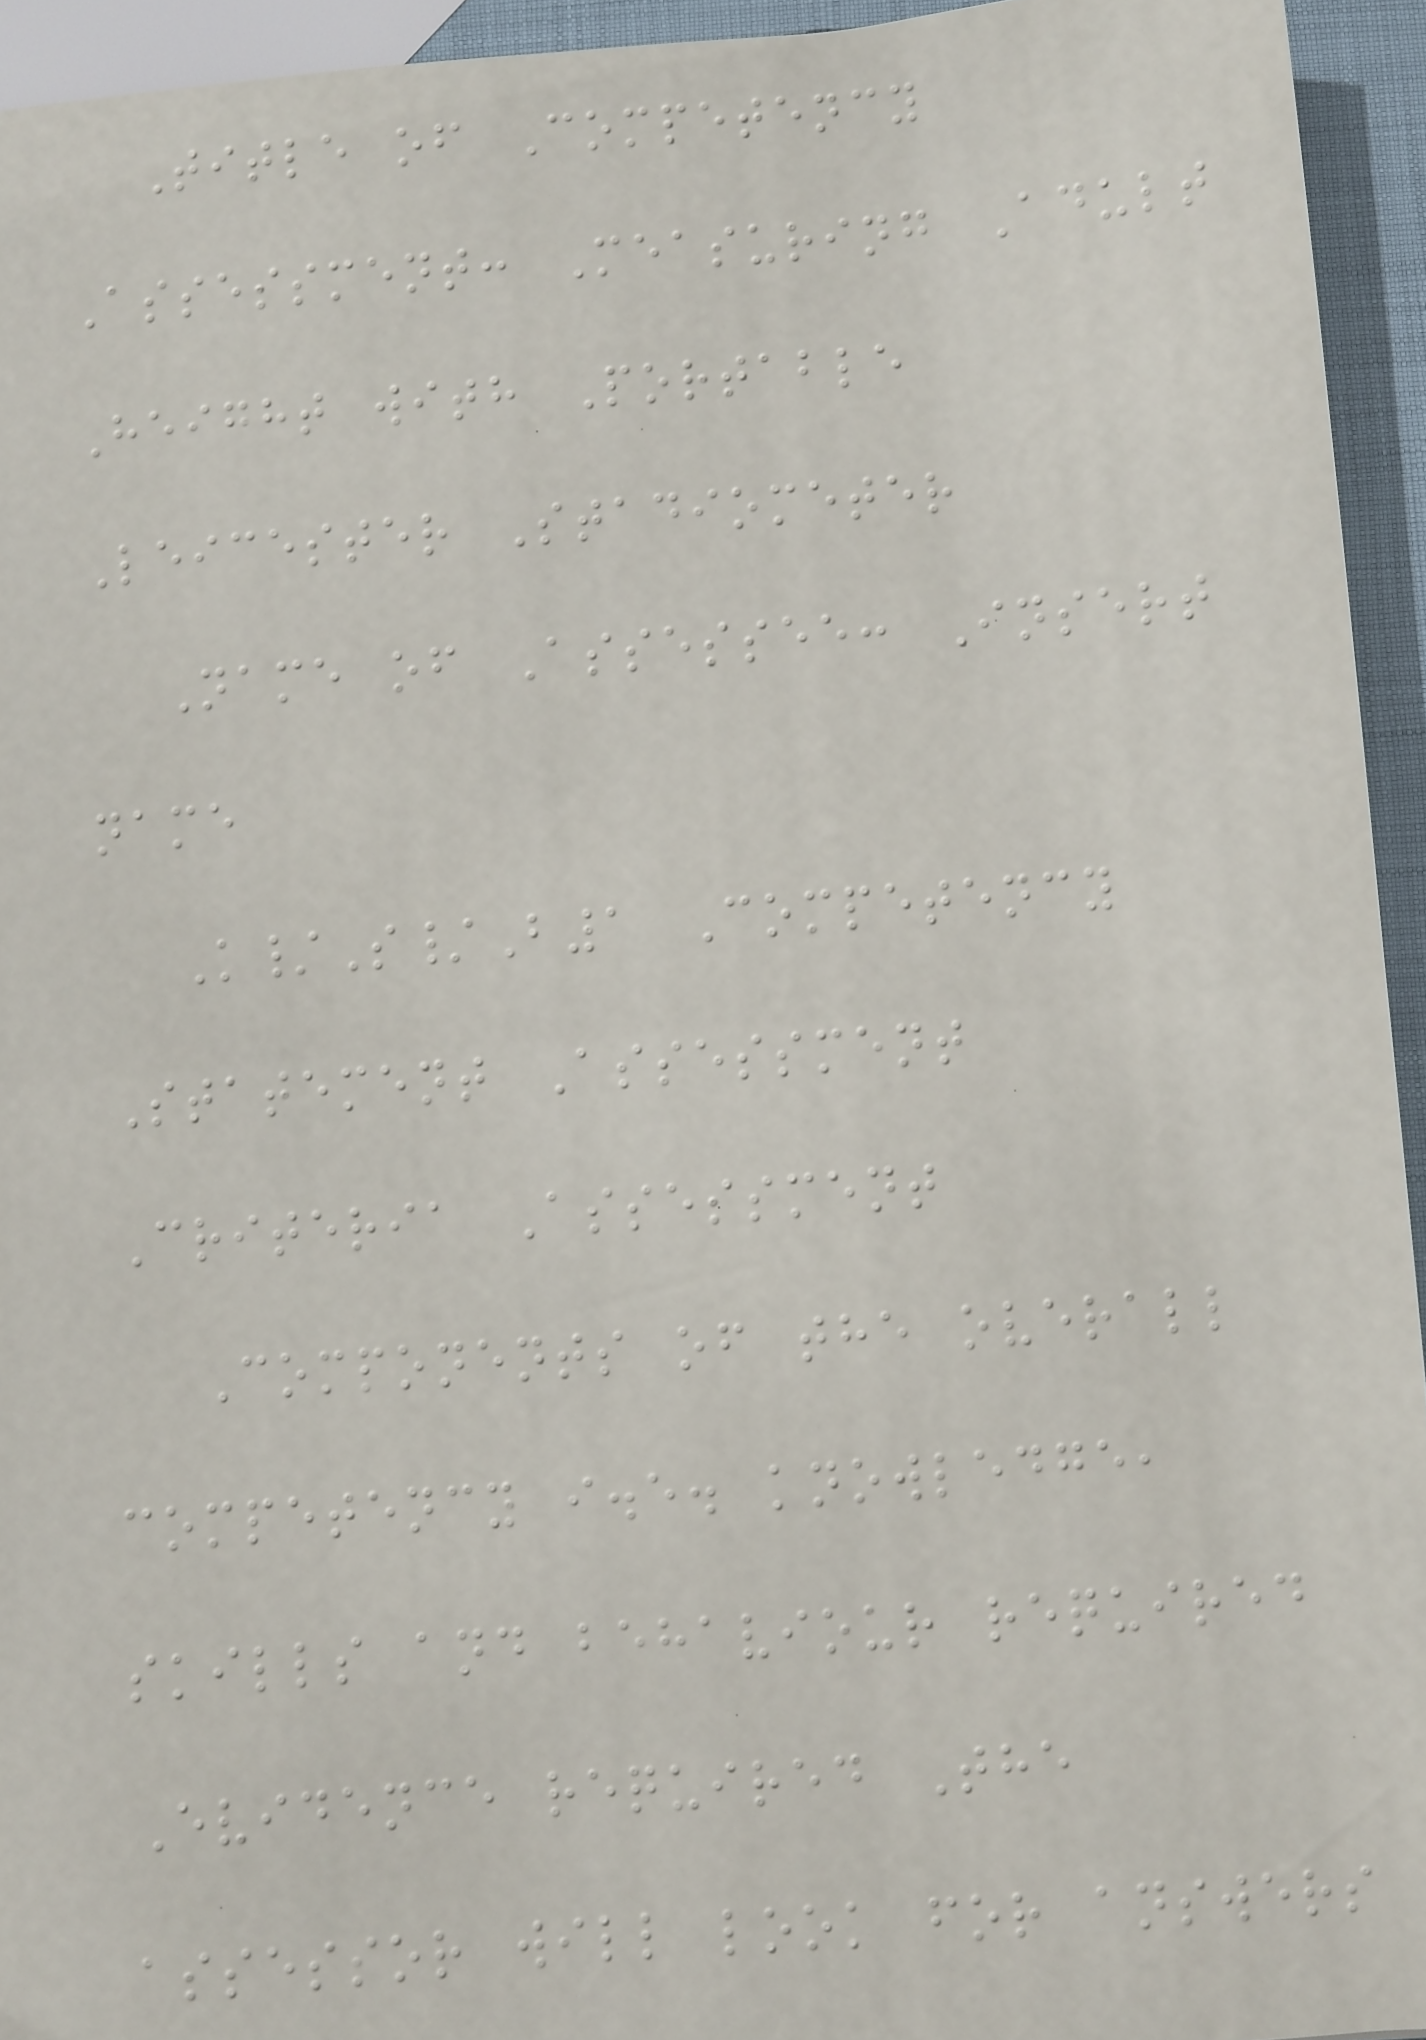Title of Competency
Assessment: Measuring Adult
Height with Portable
Leicester Stadiometer
Name of Assessee: Insert
name
K/S/B1 Competency
Statement Assessment
Criteria Assessment
Components of the overall
competency i.e. knowledge,
skills and behaviour required
Evidence required The
assessor will look for answers
